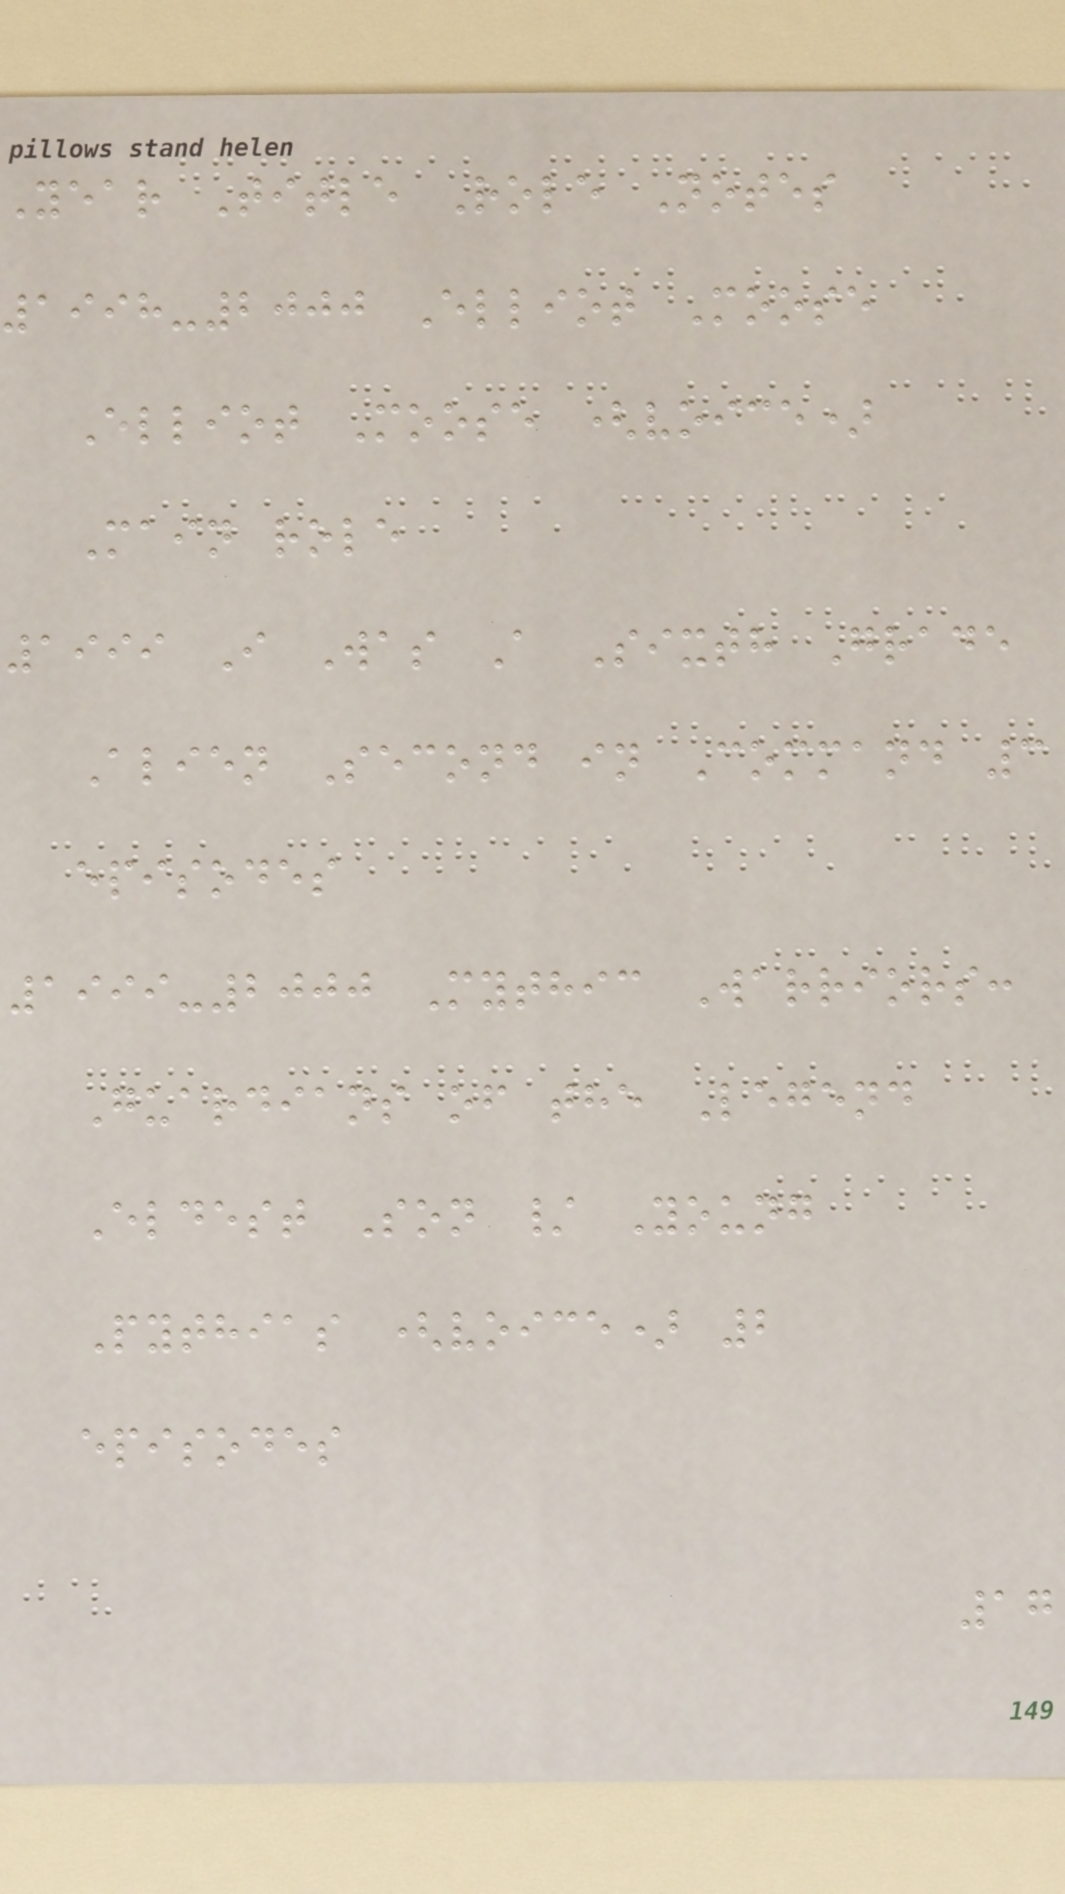Year Title Role Notes
1998-2000 Elliot Moose
Elliot Moose (voice)
Main role
1999 I Was A Sixth Grade
Alien Second in Command 3
episodes
1999-2000 Mythic Warriors:
Guardians of the Legend
Eldest Son / Young
Pythias (voice) 2
episodes
17
